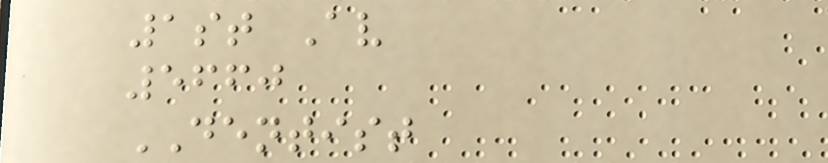1st Av
5660
DENTIST
